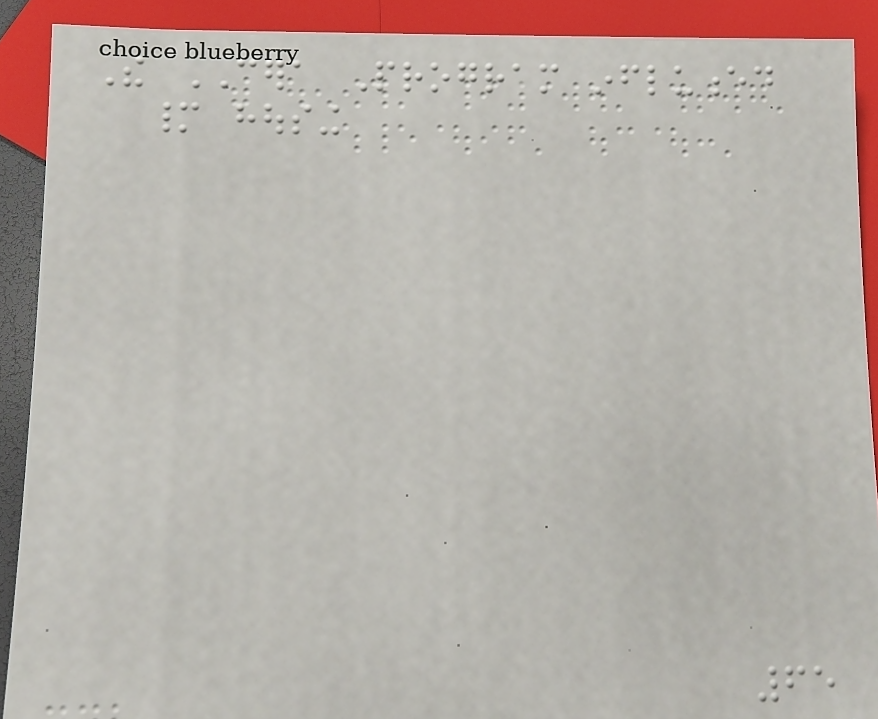The CERA Program influenced
many housing
65
